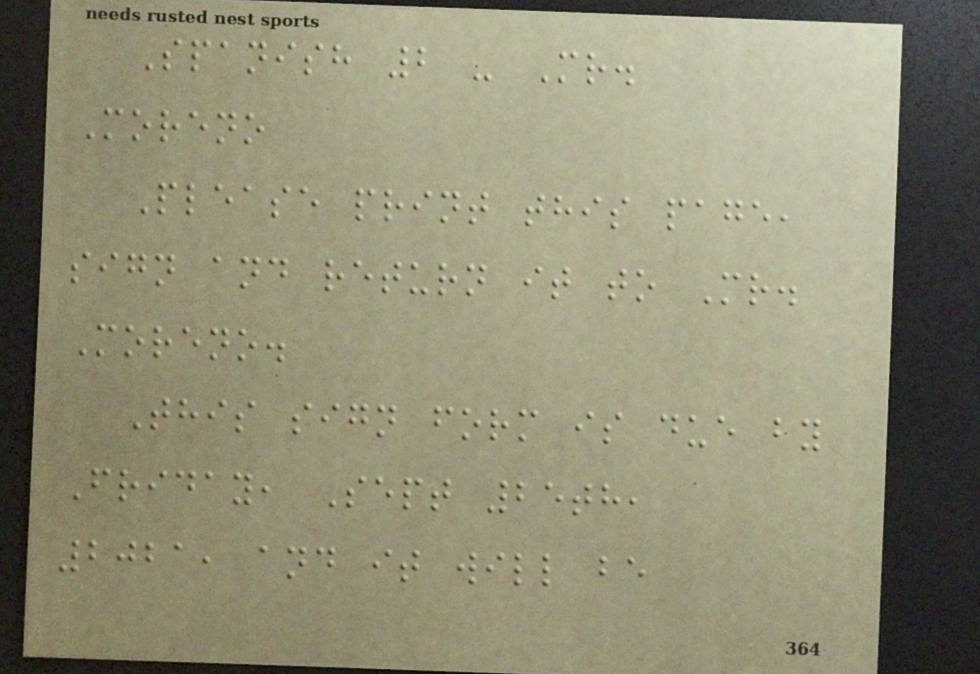Spanish 2 - Mr.
Moreno
Please print this page,
sign and return it to Mr.
Moreno.
This sign form is due by
Friday, Sept 25th,
2021, and it will be
